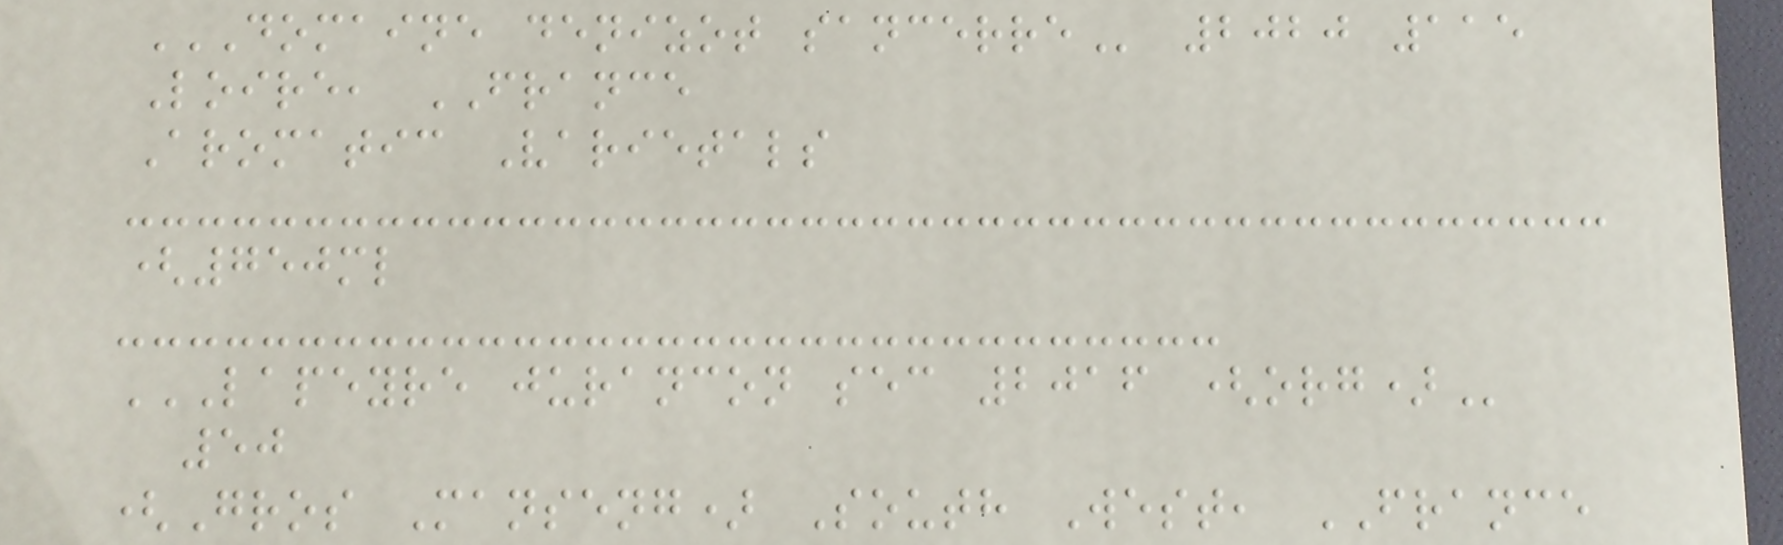DOMAINE DENIZOT SANCERRE 2020 115
Loire, FRANCE
Aromatic Varietals
(750ml
LAPEYRE JURANCON SEC 2016 (ORG)
50
(Gros Manseng) South West, FRANCE
